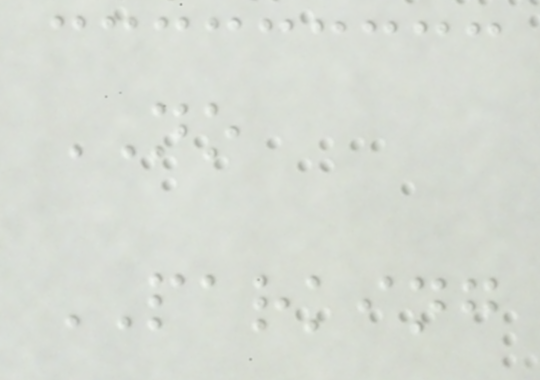NO
PARKING
